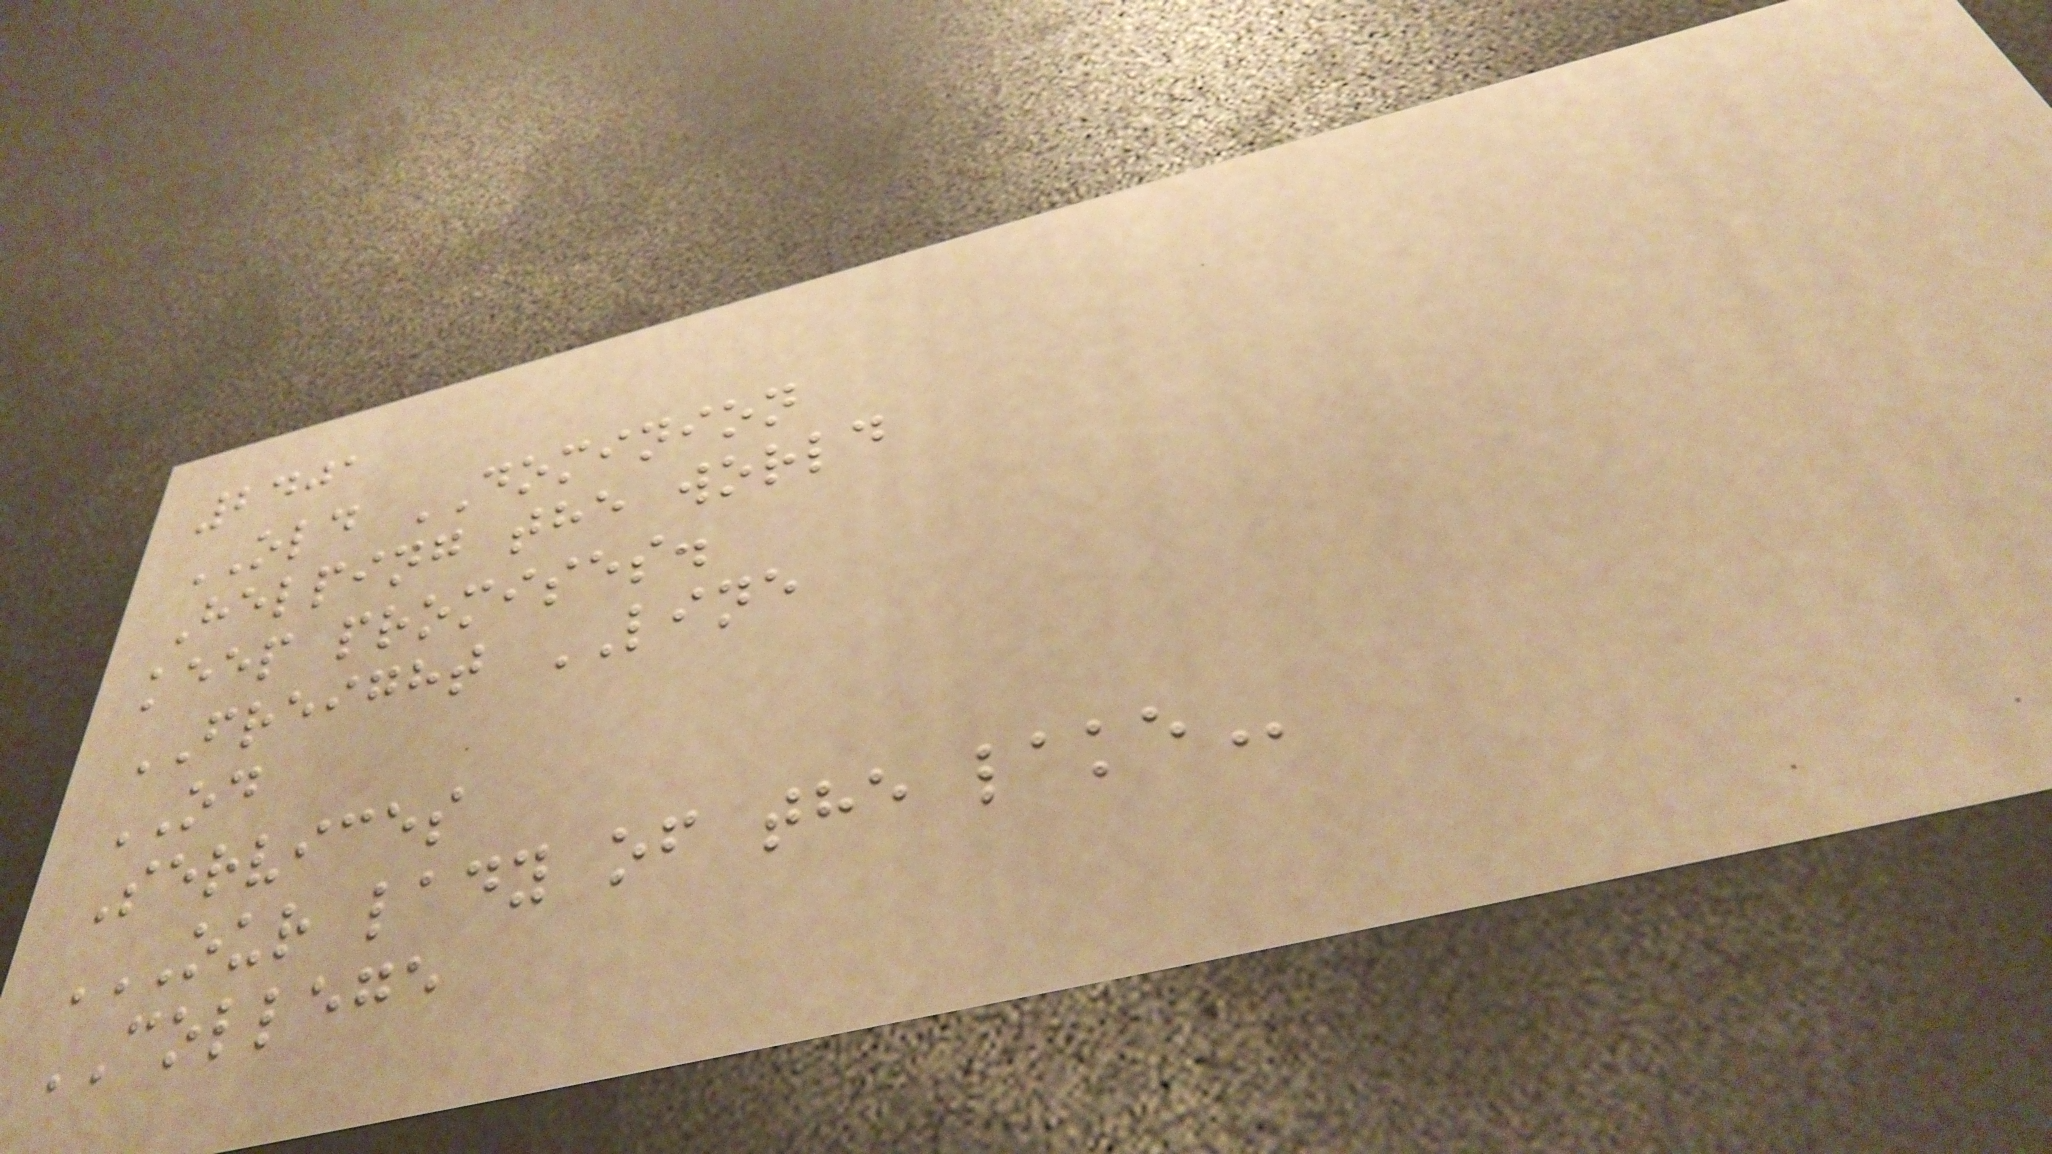2401
OLD DOMINION
Helping the world
keep promises.
FREIGHT LINE
OD
Services
OUR LADY OF THE LAKE
COLLEGE
